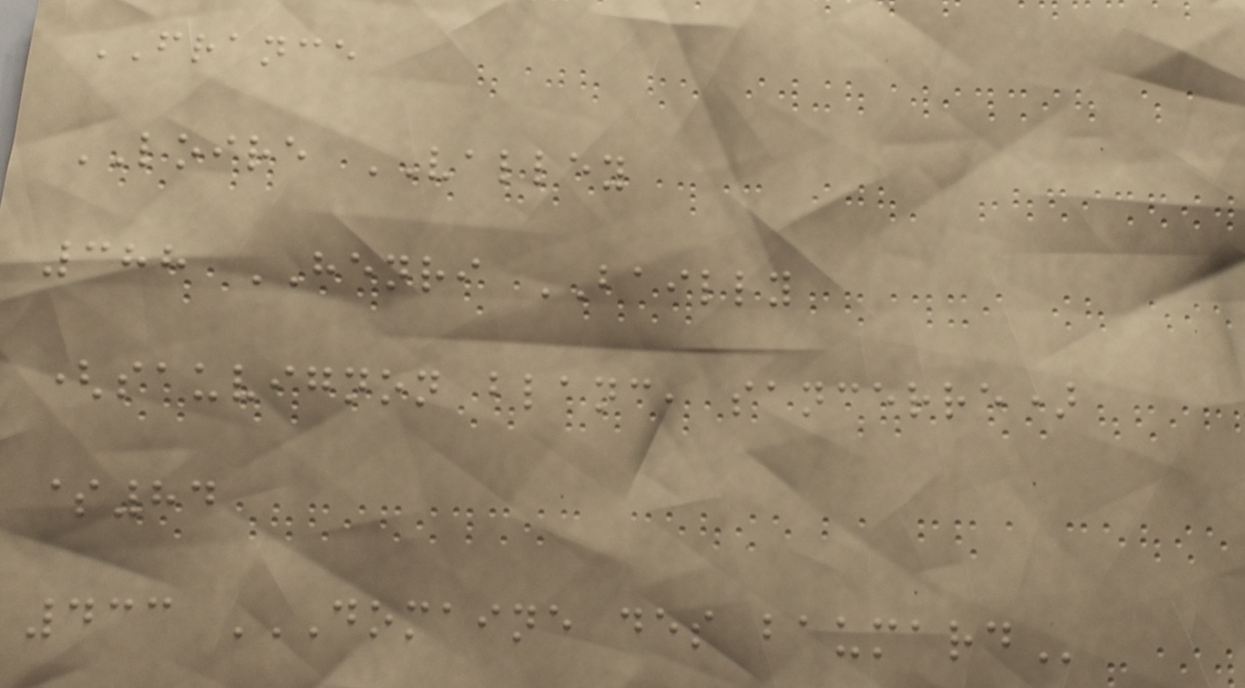FRANCE
LOIRE VALLEY
388 HENRI BAILLY
(sauvignon blanc, sancerre)
$84
433 DOMAINE DES BAUMARD
